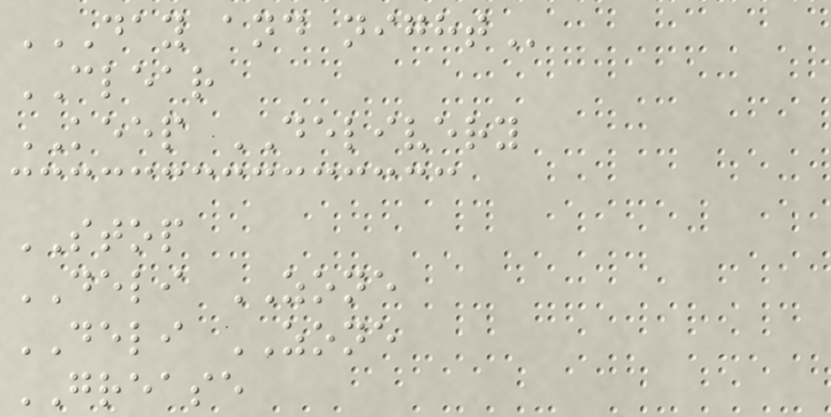DAY AND NIGHT
CLEAR
KEEP DELIVERY
STOP
DELI ZONE
DELI ZONE
GREASE
